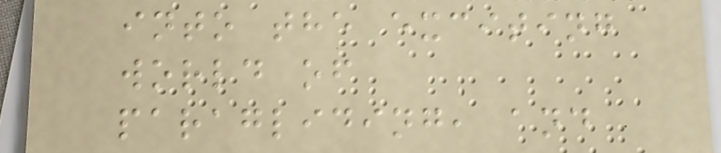into the exciting
world of
paragliding, and
